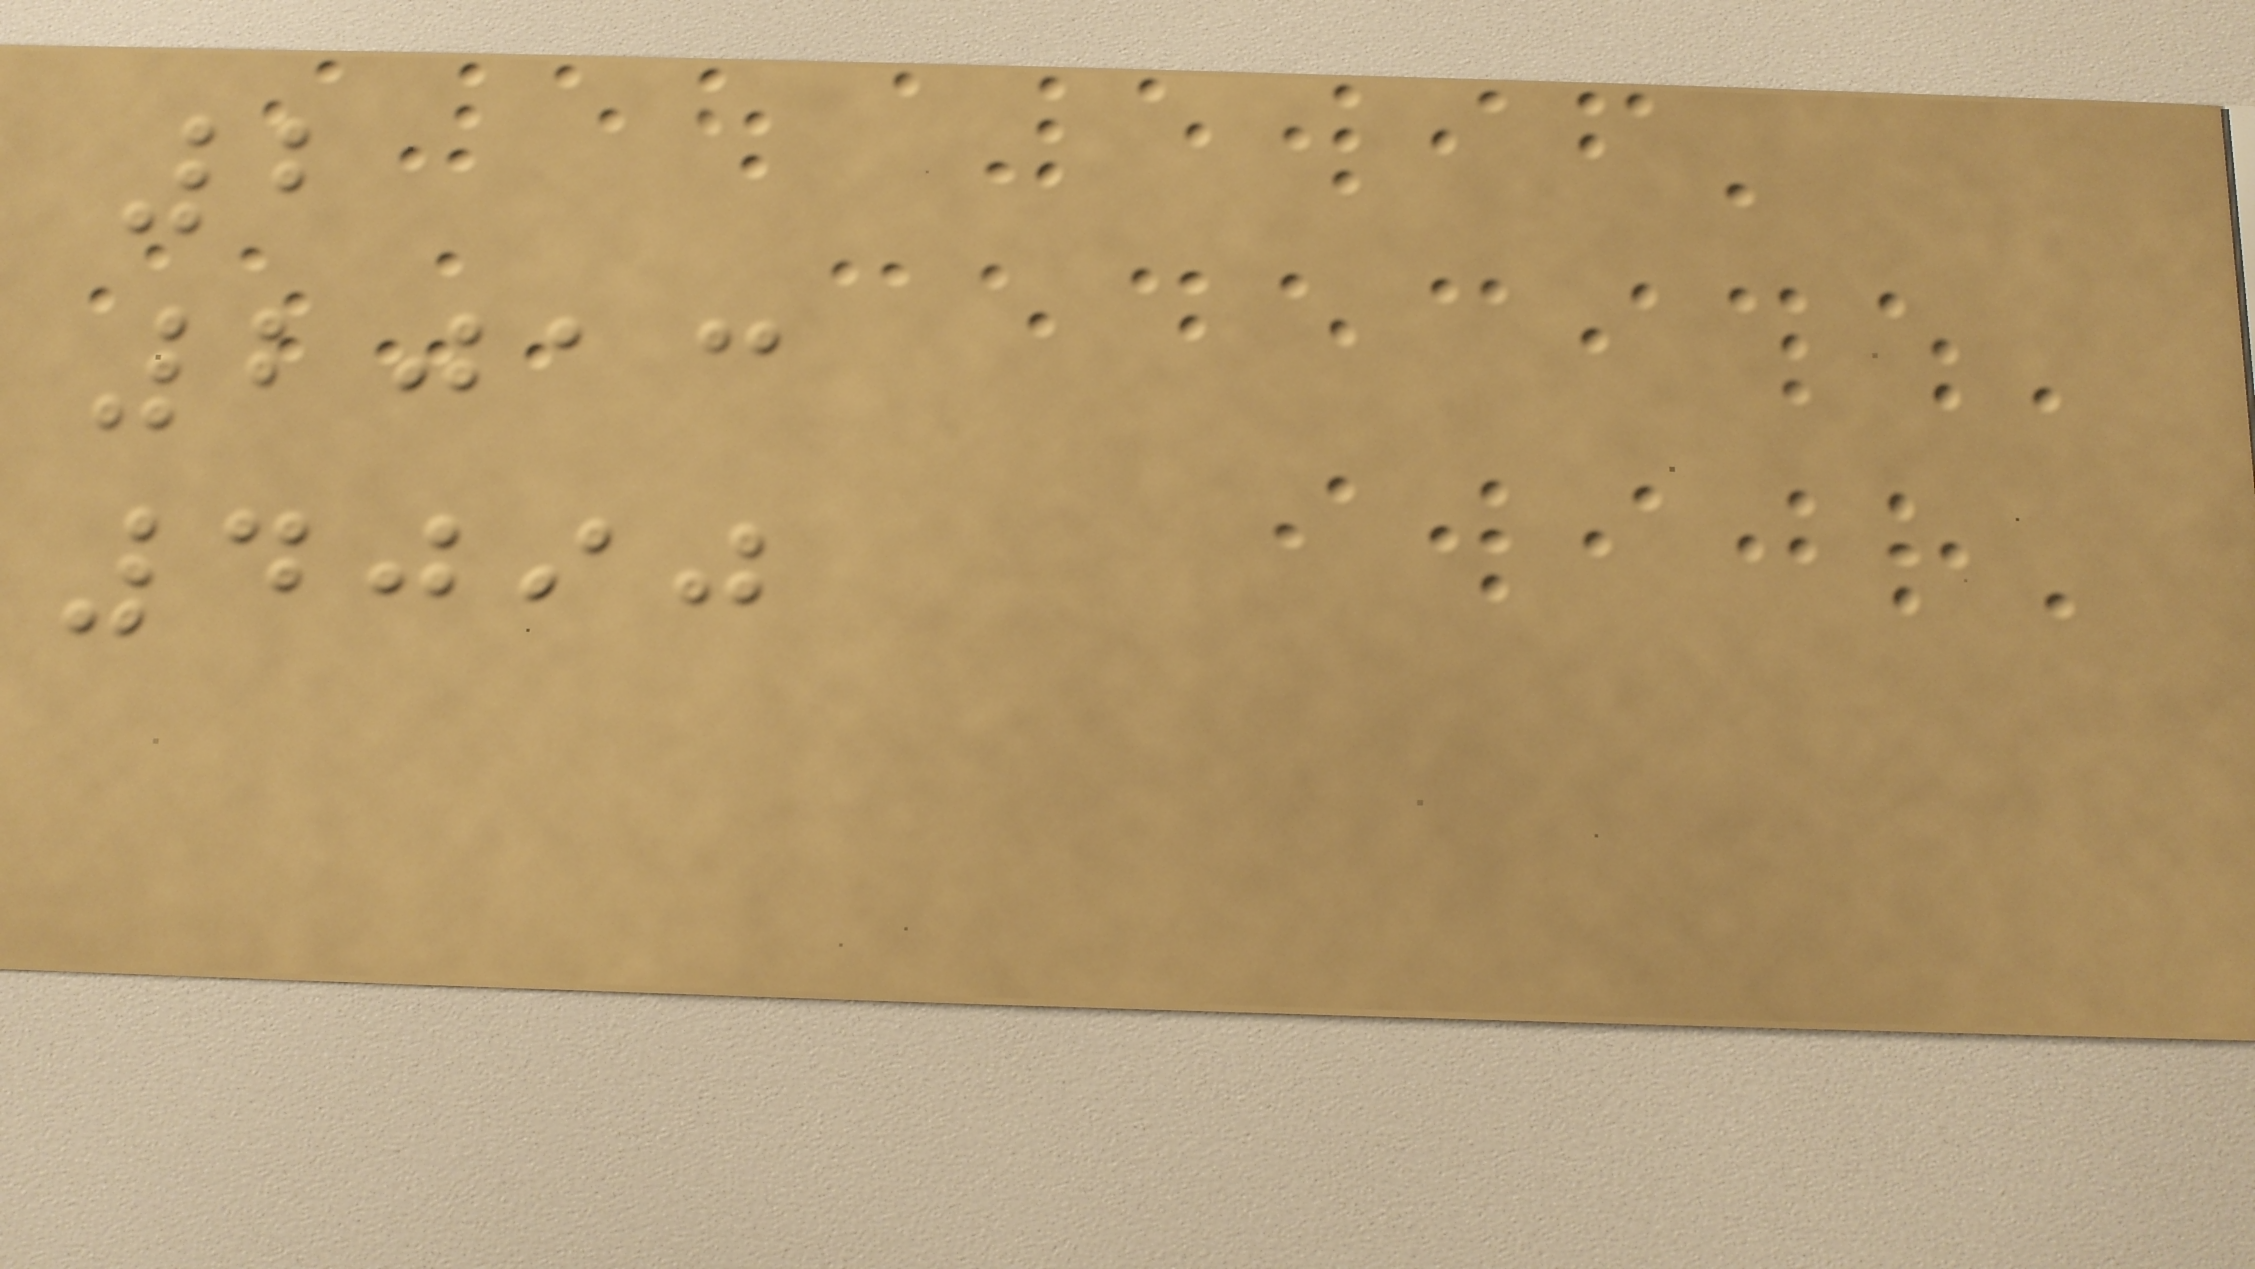2
2013
4090
